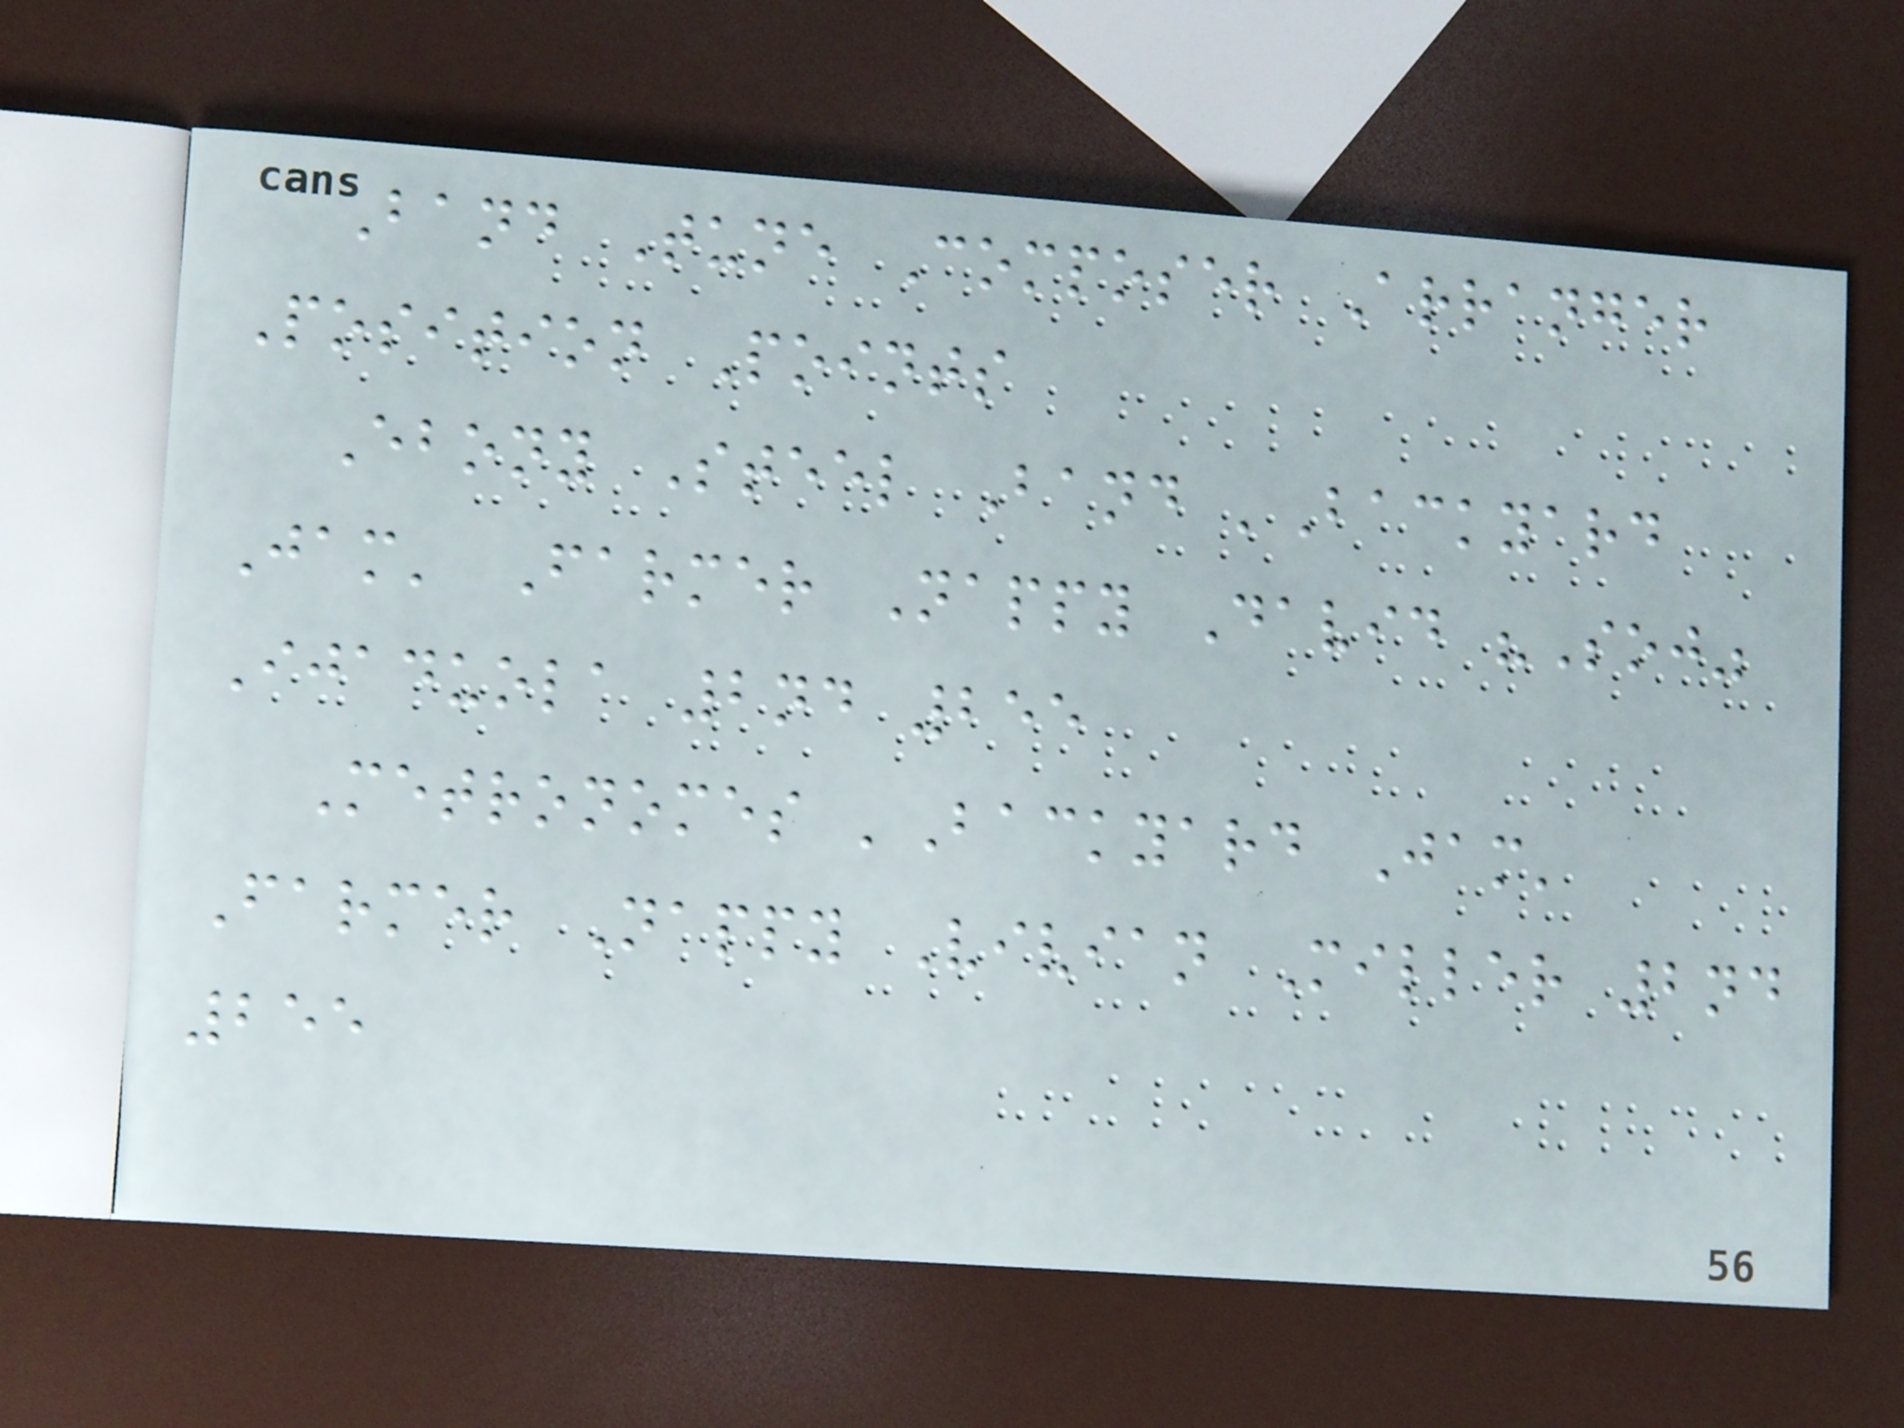Band Tune Composer Arranger
Position Points
Ebony Steel Band 'Backyard
Jam' Farmer Nappy David "Soj"
Ijaduola 2nd 255
Metronomes 'Backyard Jam'
Farmer Nappy Vivian Miller 2nd
255
